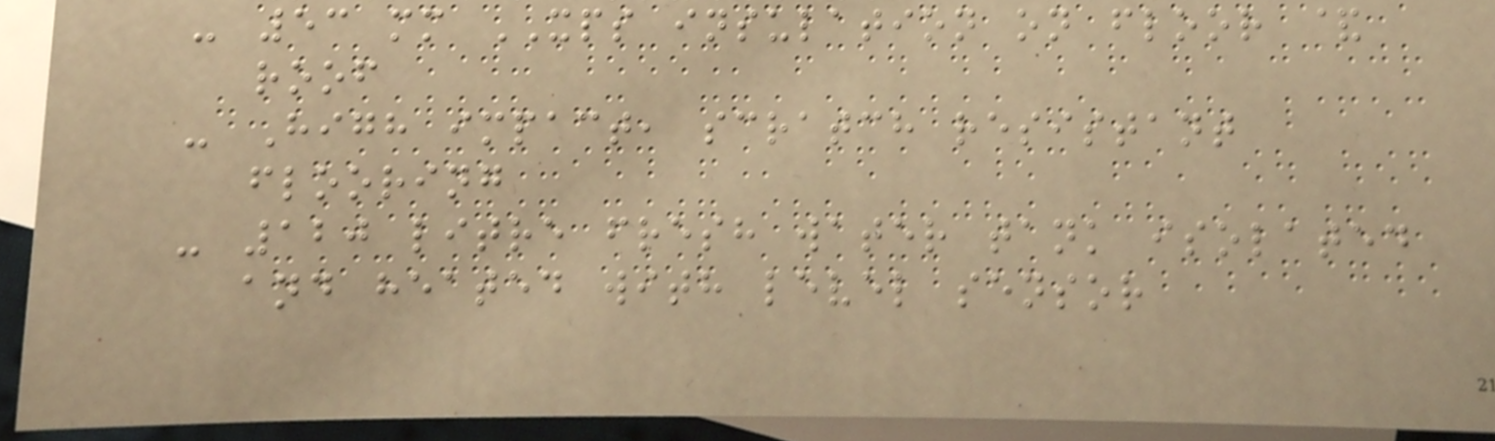- 53 mm XPS insulation on floor &
roof
- High impact, scratch resistant
flooring
- 120 litre fresh water tank isolated
and heated with level sensor
